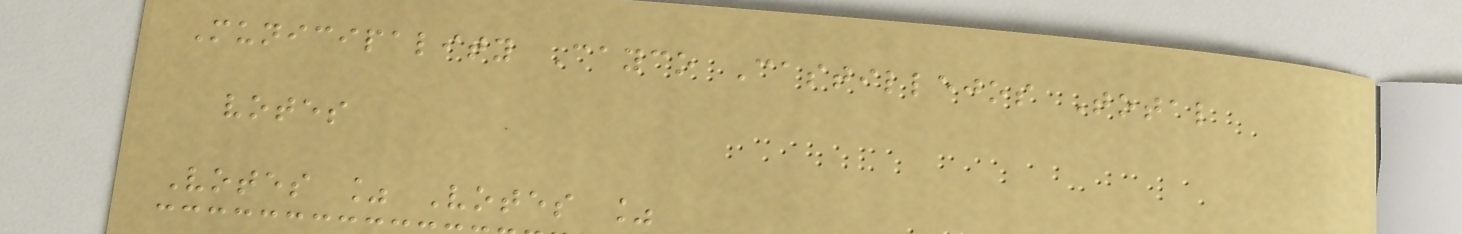Municipality Cayco Castillejos Total
votes
Votes % Votes %
